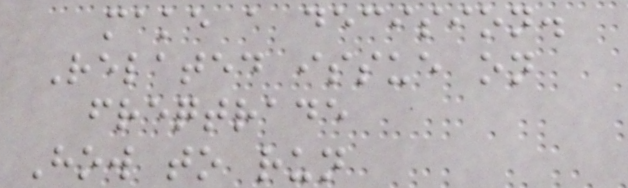make a decision.
Related issue on
freqtrade
How to run
